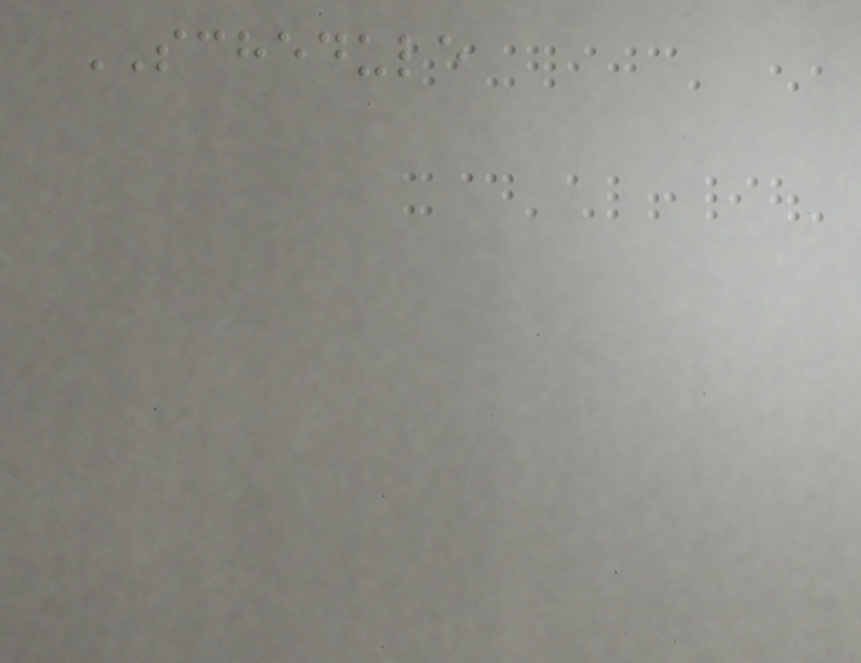SCHEDULE
